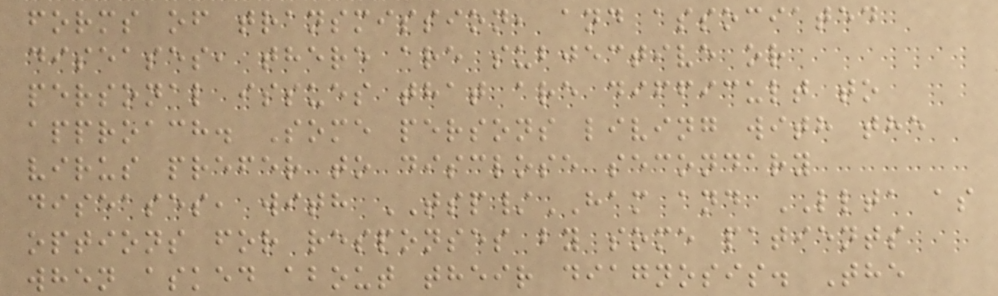forms of transmission, and associated
diseases, there are subjective or
personal issues that are difficult to
approach. Some persons living with the
virus prefer to disclose secondary
diseases, with TSP/HAM and LLTA as
options for responses by some patients
when asked about their diagnosis. The
